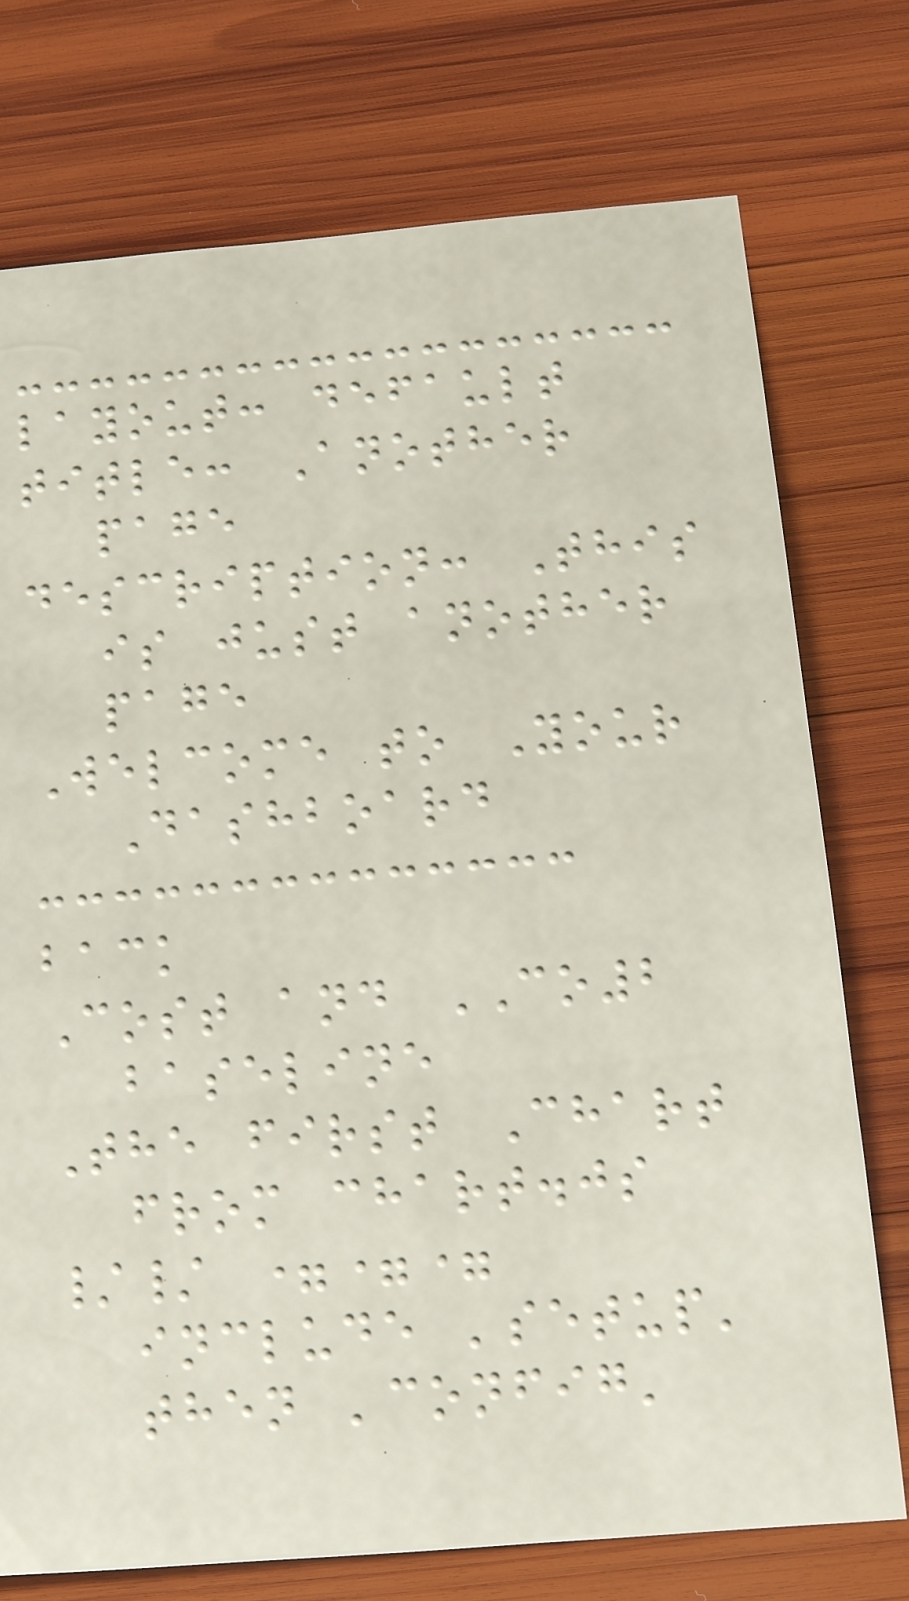layout: default
title: Another
page
description: This
is just another
page
Welcome to Your
Dashboard
back
Cost and CO2
baseline
The first Chart
from chart.js
// ===
include 'setup'
then 'config'
